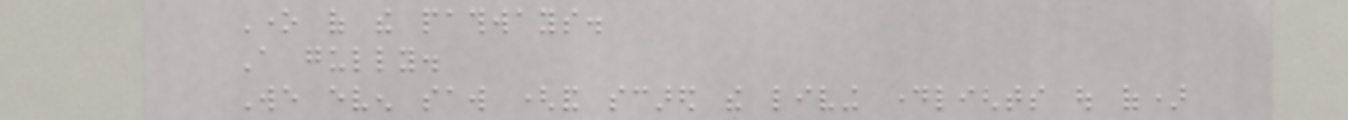One of the pathways.
A gully.
We even saw (and scared the living daylights out of)
